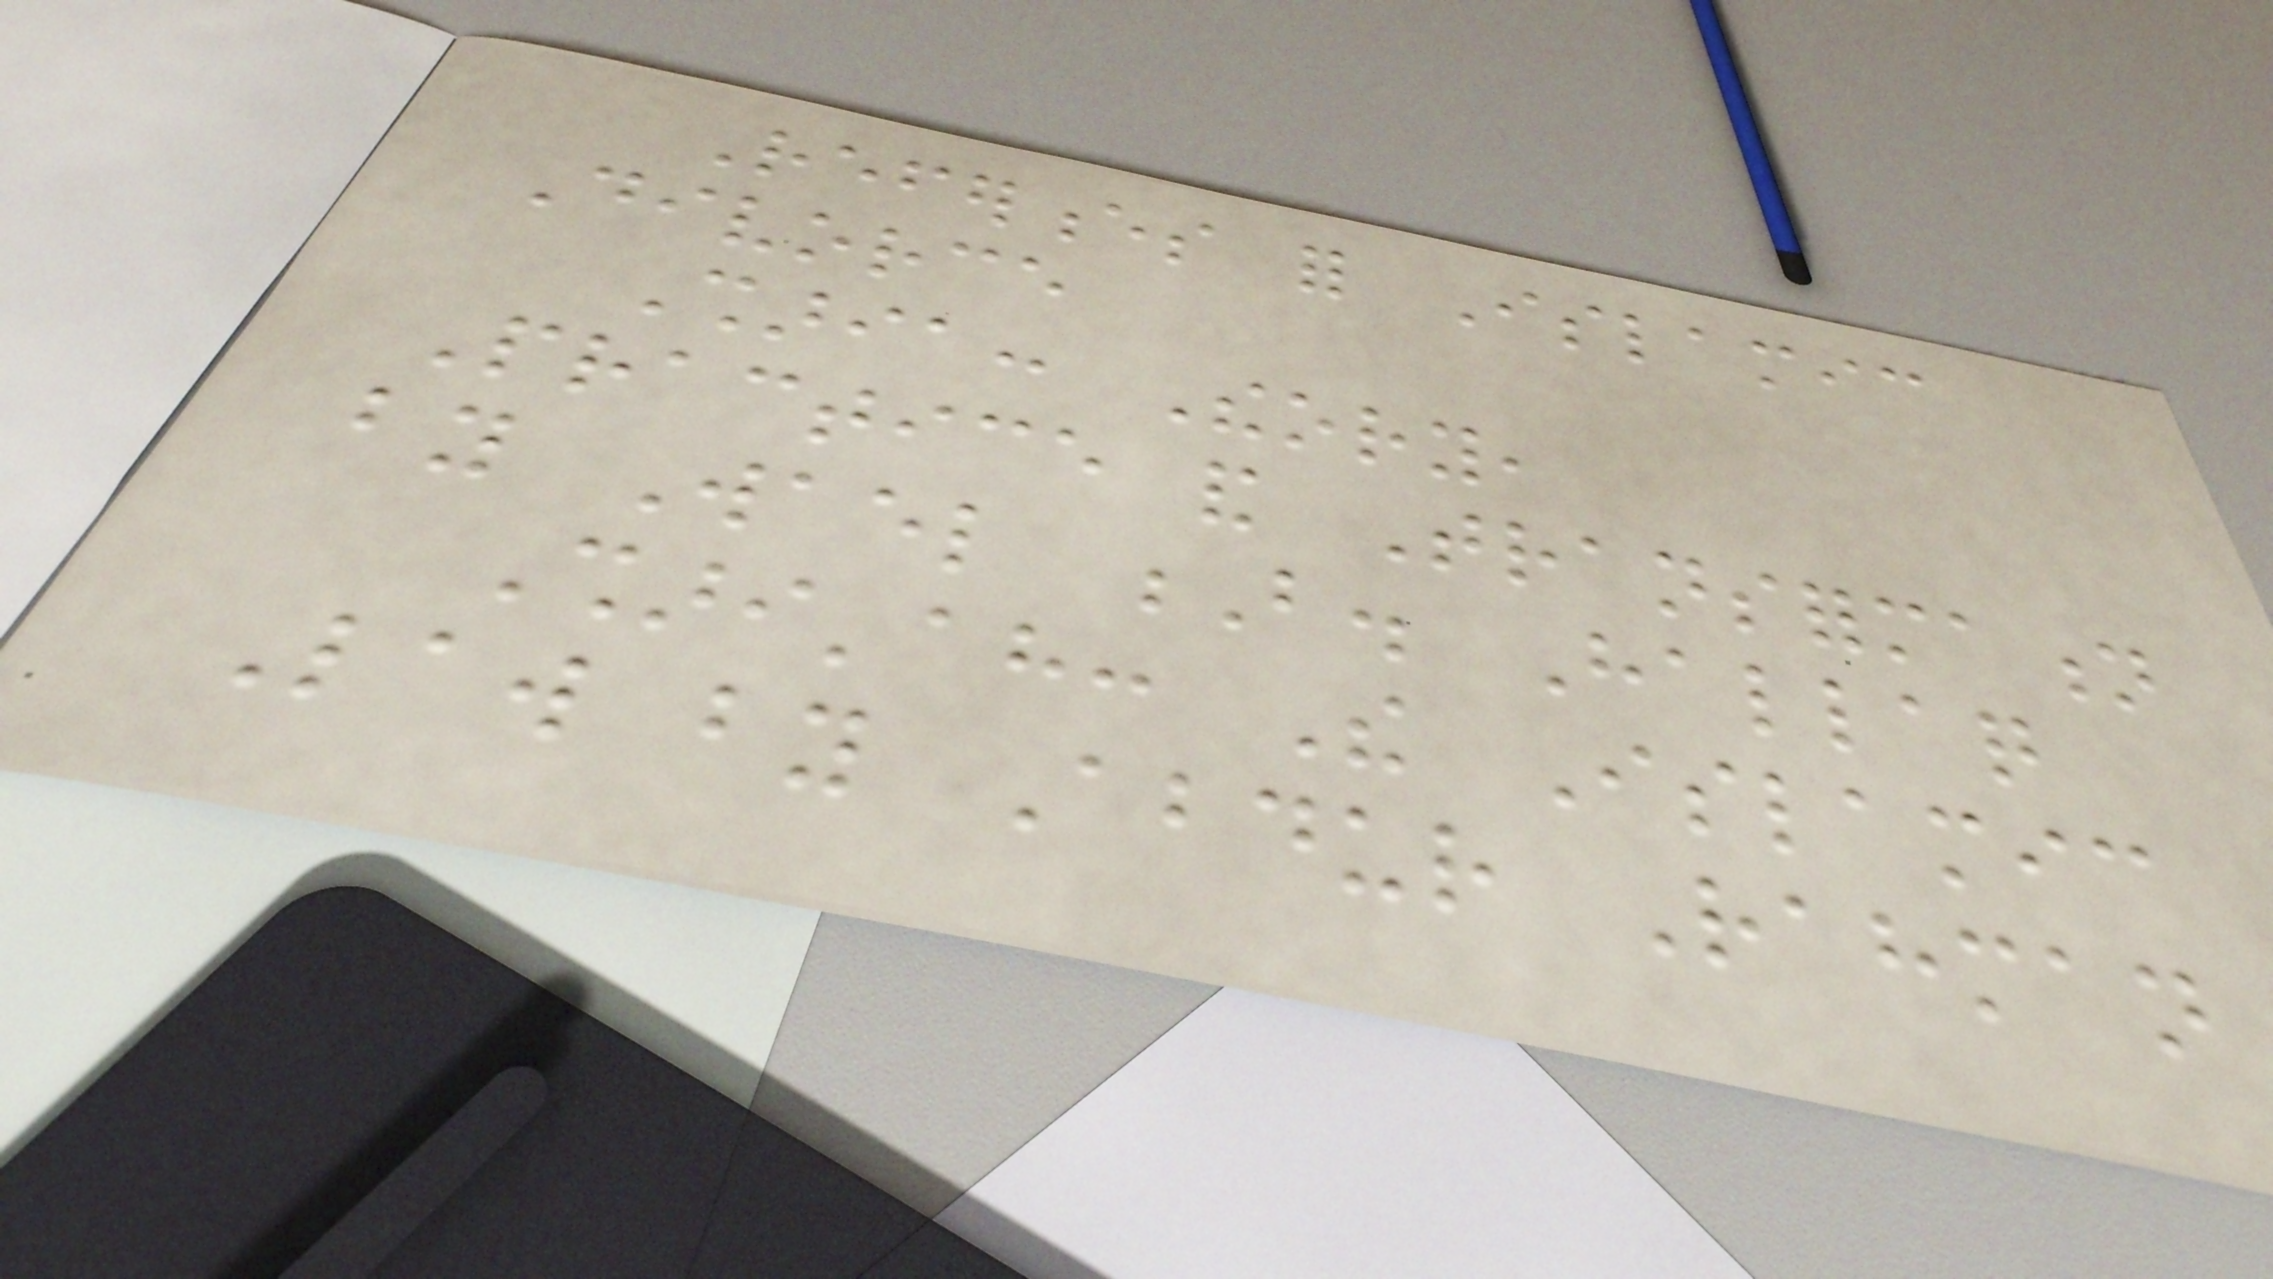References for Islamic
Divorce
Sharia: Theory,
Practice and Transformation
by Wael B. Hallaq
Shari'ah: The Islamic
Law by Abdur Rahman
